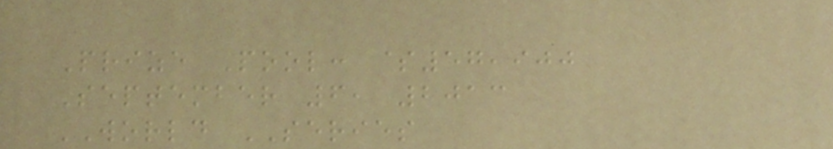Prize Pool: $57,900
September 6, 2013
WORLD SERIES
